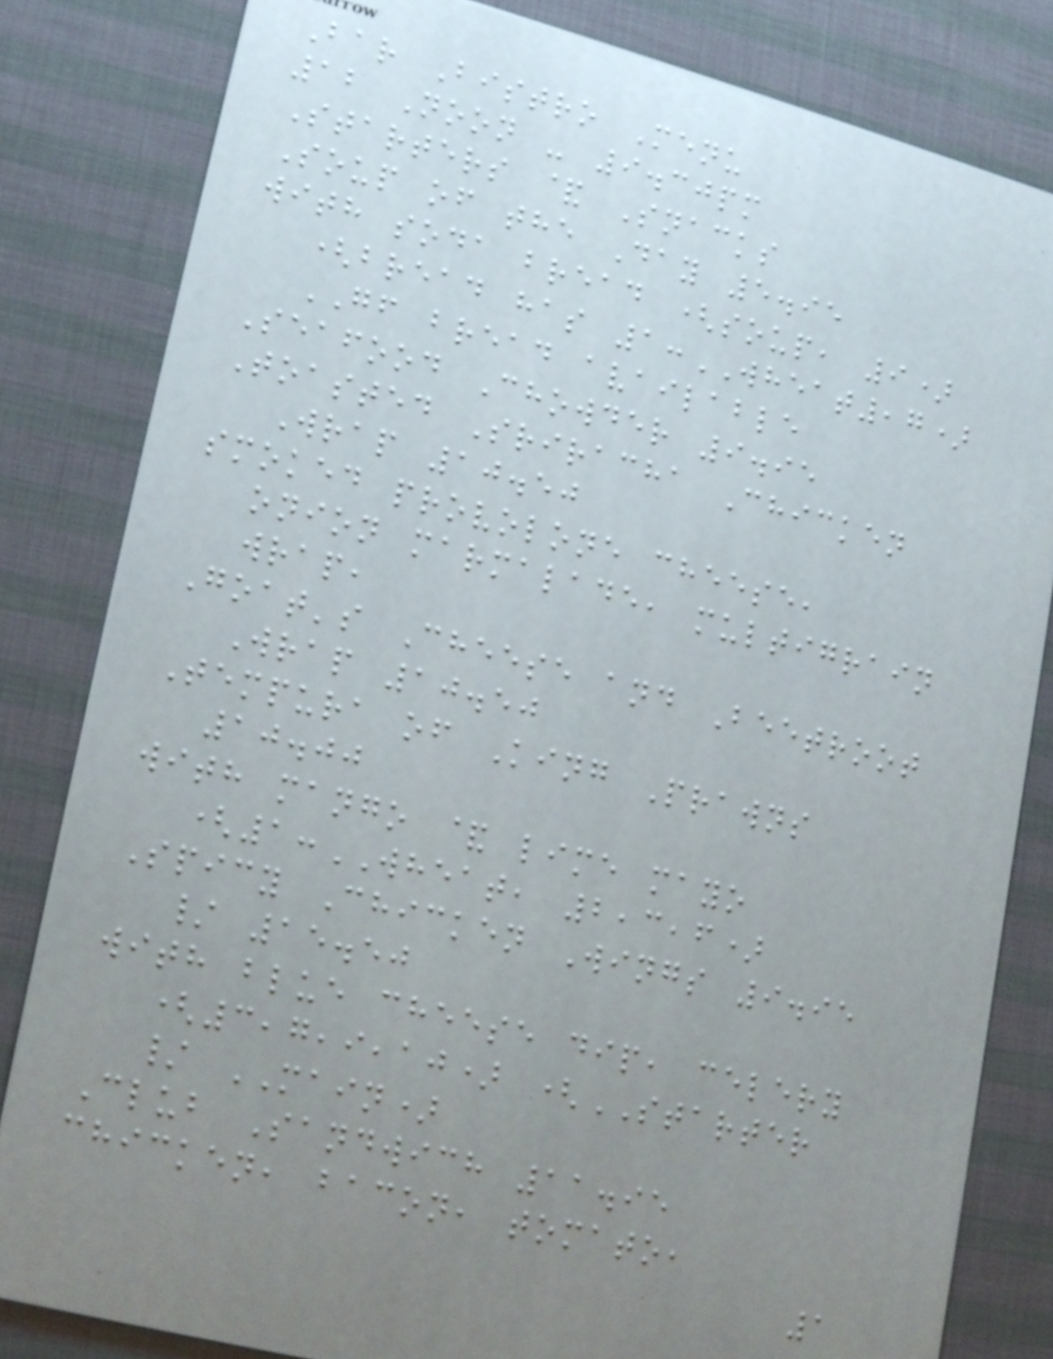Bar Bistro Menu
12 Noon - 9.30pm
Starters & Snacks
Soup of the Day 5.95
with soda bread (soup, 9)
(bread has 1:WHEAT,7)
GF bread available
Seafood Chowder 9.95
Toasted Sriracha Chicken
Wrap 10.50
smoked provolone cheese,
onion marmalade, multigrain
wrap,
Goat's Cheese and Beetroot
Wrap 10.50
Tempura of King Prawns
10.00
with mango & lime mayo
(1:WHEAT, 2,3,6)
Spicy Chicken Wings 9.95
/ 15.50
with blue cheese dip, celery
(3,7,9,10) (STARTER
/ MAIN)
Club Sandwich 11.95
chicken, bacon, tomato,
1
